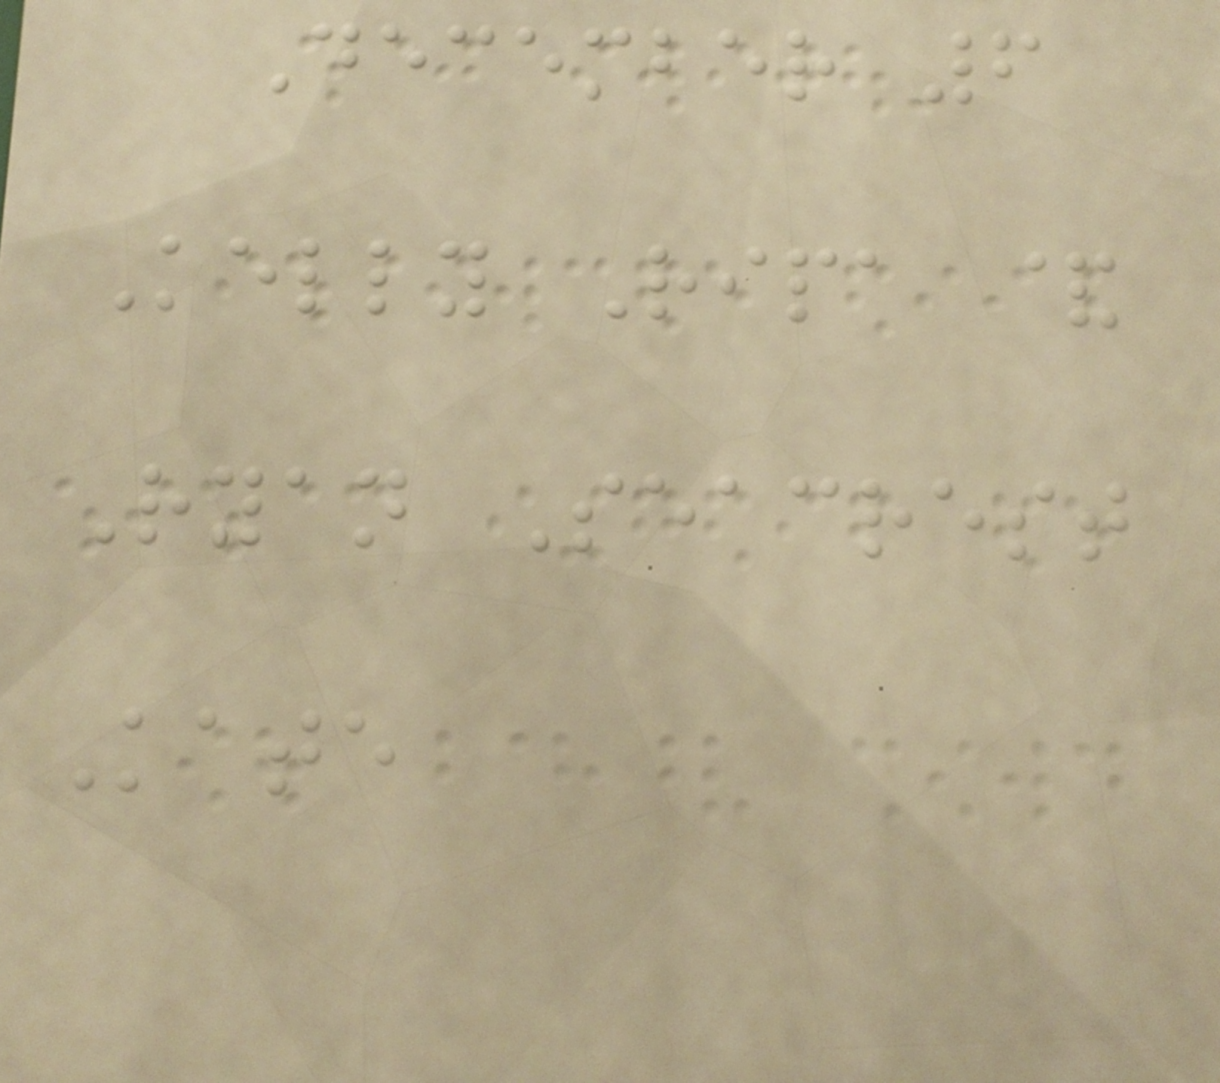December 6
Kelly Ripa &
Ryan Seacrest
Kate
